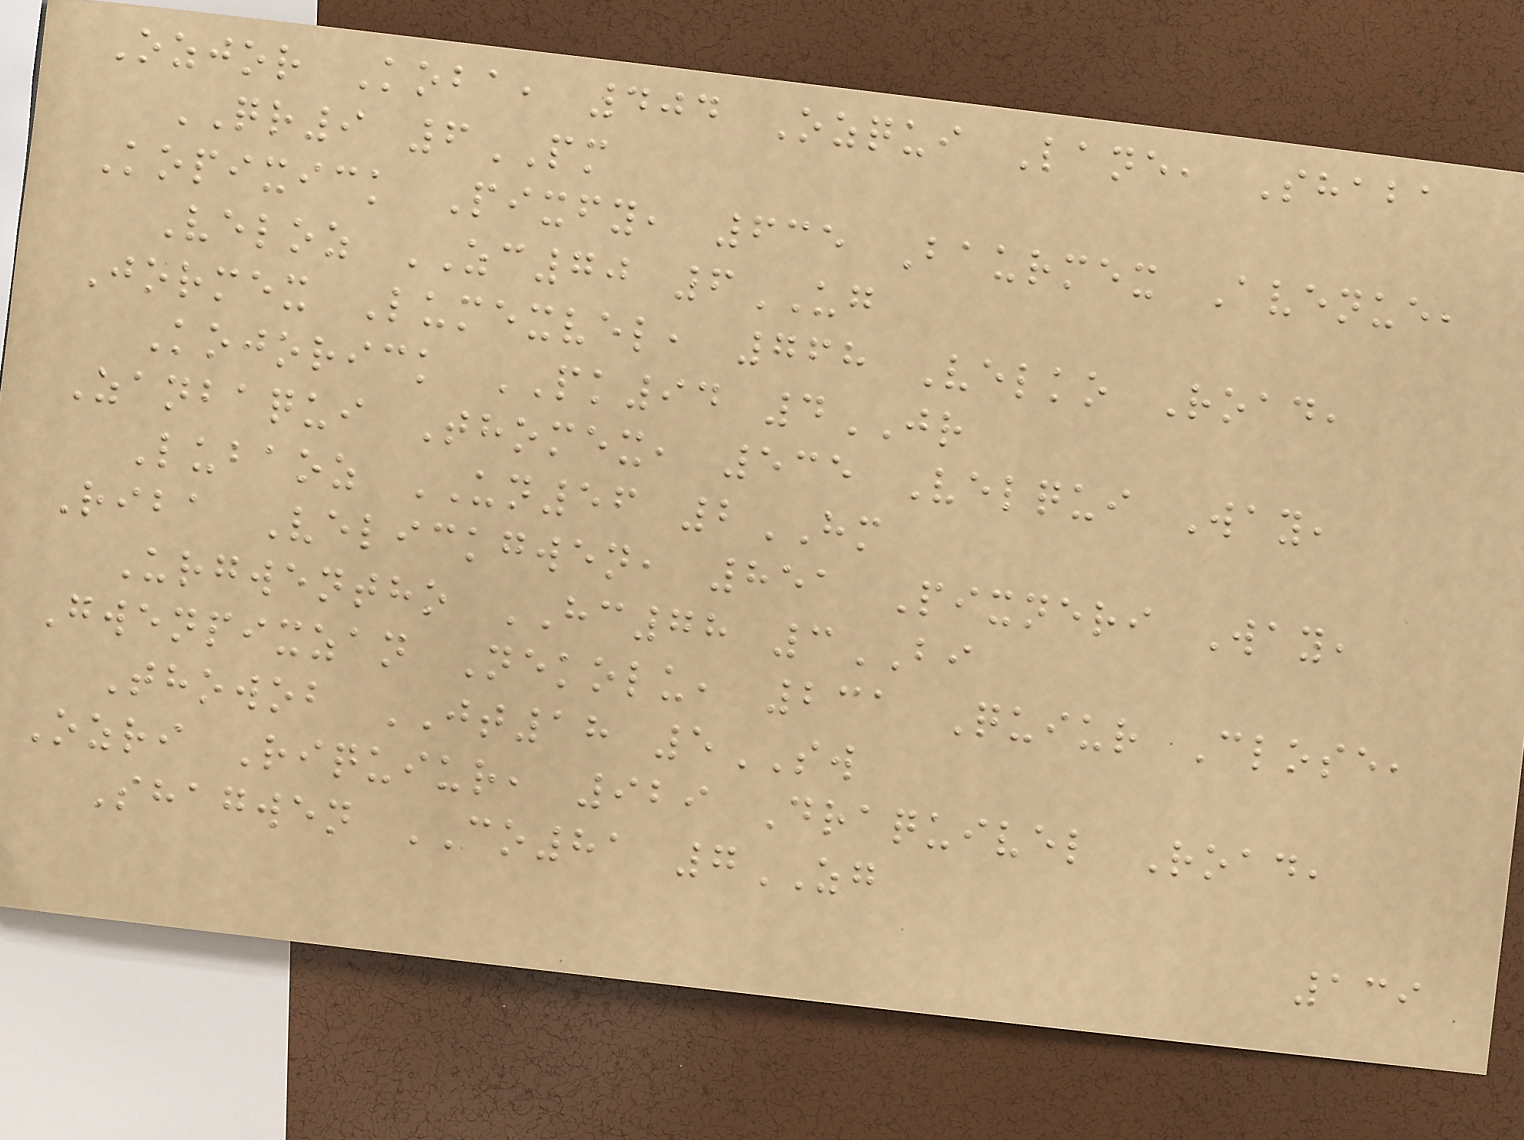Ozjor Koba, 404 Ozqui Lane, Shaba
QR9 6PM
Kopixick Pixfy, 635 Baurmex Avenue,
Veloz ZC70 6UG
Jormex Lumexvel, 768 Velko Road,
Kojorick PK94 4JR
Zanbaqui Thomex, 535 Velqui Way,
Lubaoz UN56 2HM
Riba Velickgwen, 851 Pixneri Way,
Urgwentho HC78 3BI
Gwenpixzan Nekolu, 231 Quiur Close,
Thowob JT18 5SW
Ozri Riquiur, 929 Draquivel Road,
Shagwen CO81 7ZG
139
